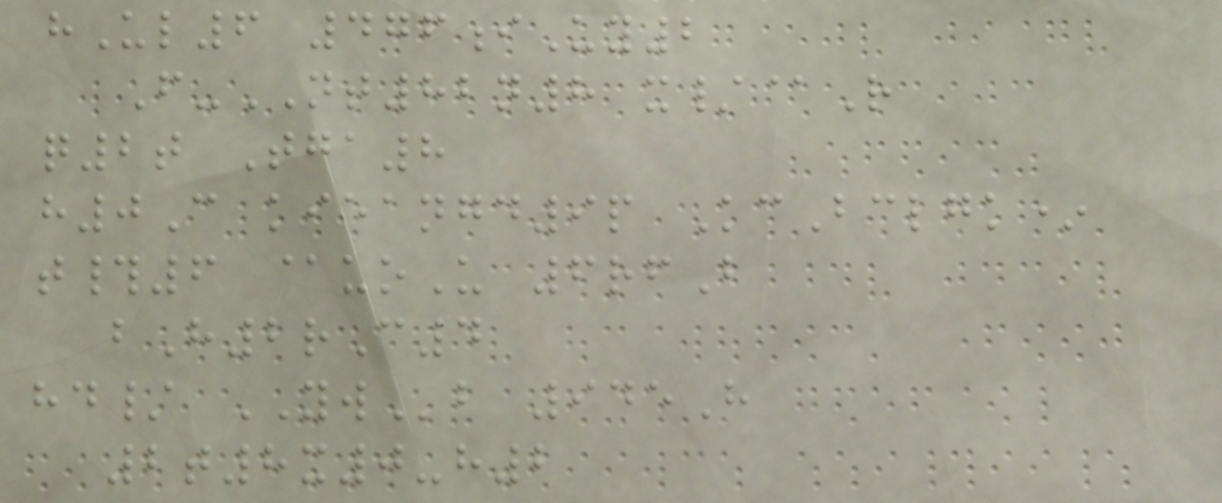hUl6 476iUy2
F-NT82n8 x/@R
q2t Tga8
h0C kieangd9p KcBclgk*
t#6 @uoU 6rfB
bH2rC4
hd/ YWb 945H
2t8x0-h2
